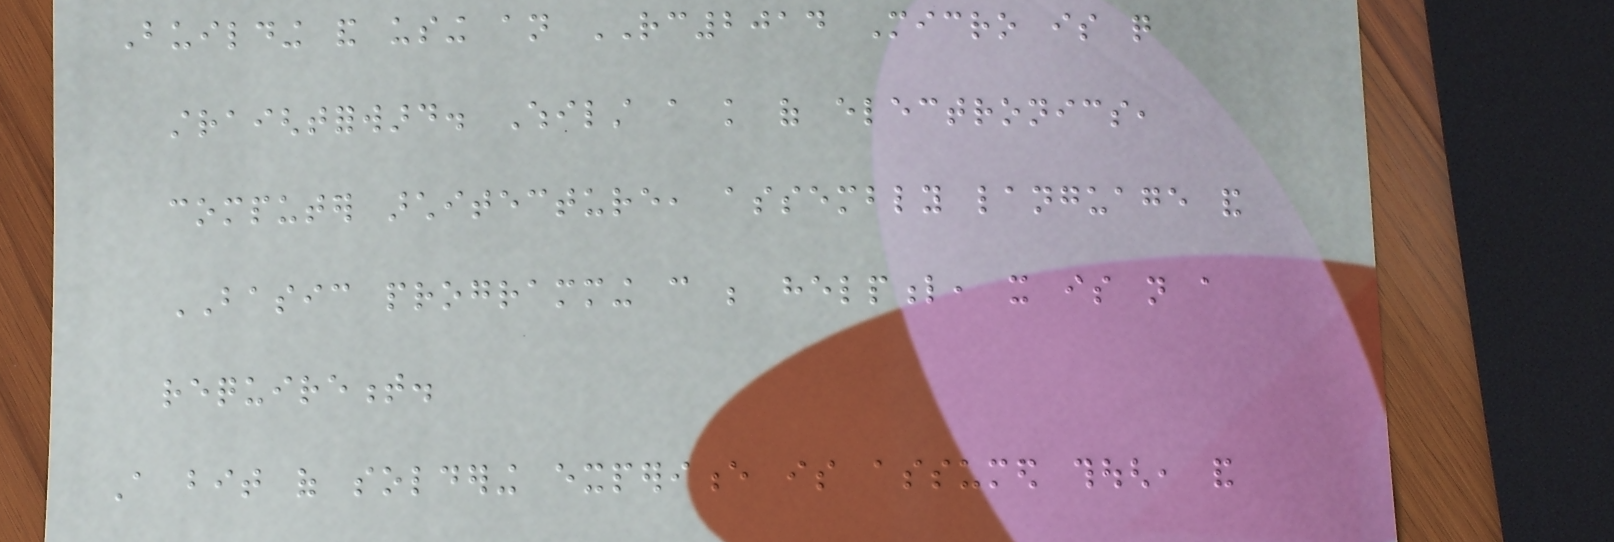Building and using an RC2014 Micro is quite
straightforward. Whilst a knowledge of electronics,
computer architecture, assembly language and
BASIC programming can be helpful, it is not a
requirement.
A bit of soldering experience is assumed though, and
